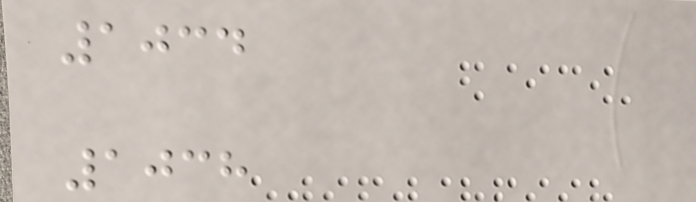1034
1038
